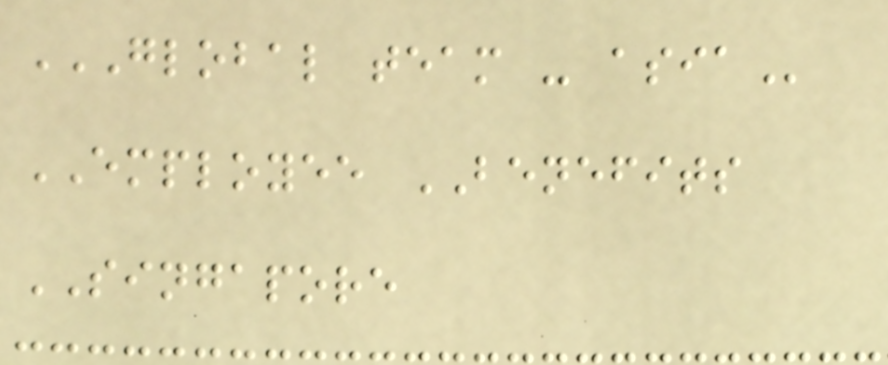GLOBAL TEAM - ASIA
EMPLOYEE BENEFITS
SINGAPORE
